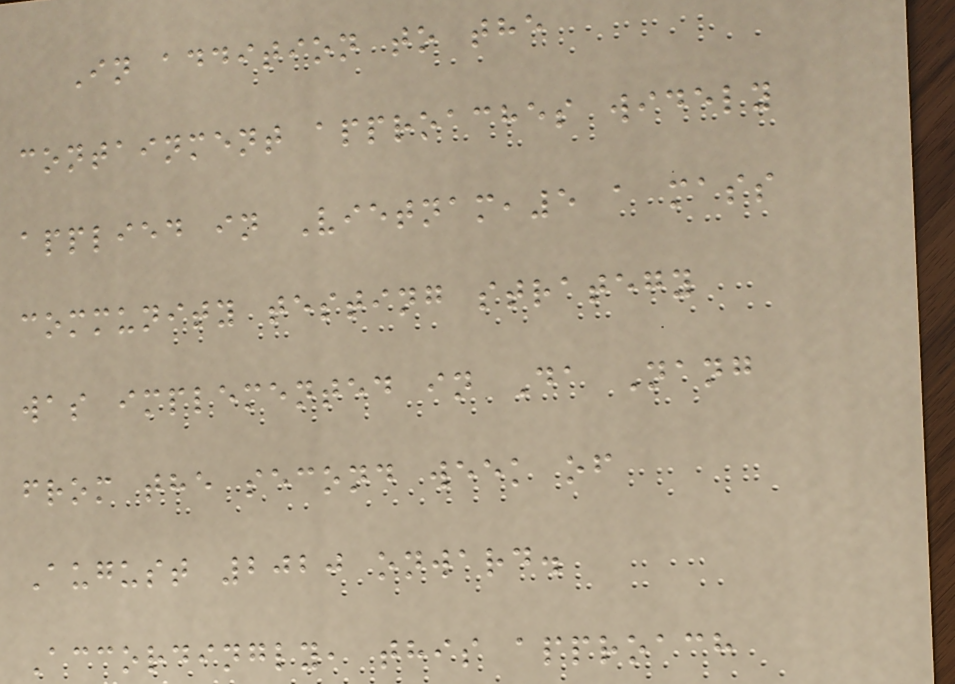In addition to the
containment approaches widely
applied in Vietnam,5 a mass
community testing strategy
was implemented in Da Nang
from the second week of
August 2020 onward.
Accordingly, this approach
